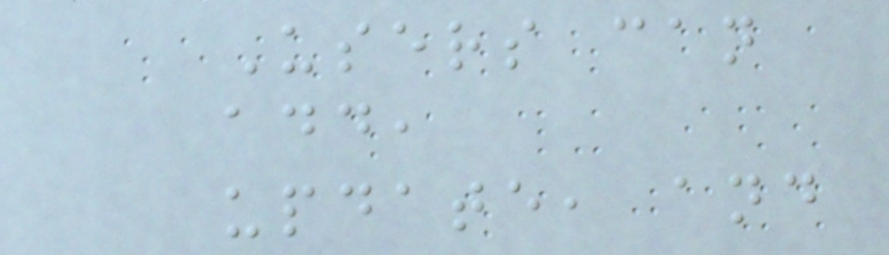Users can
add,
update, and
